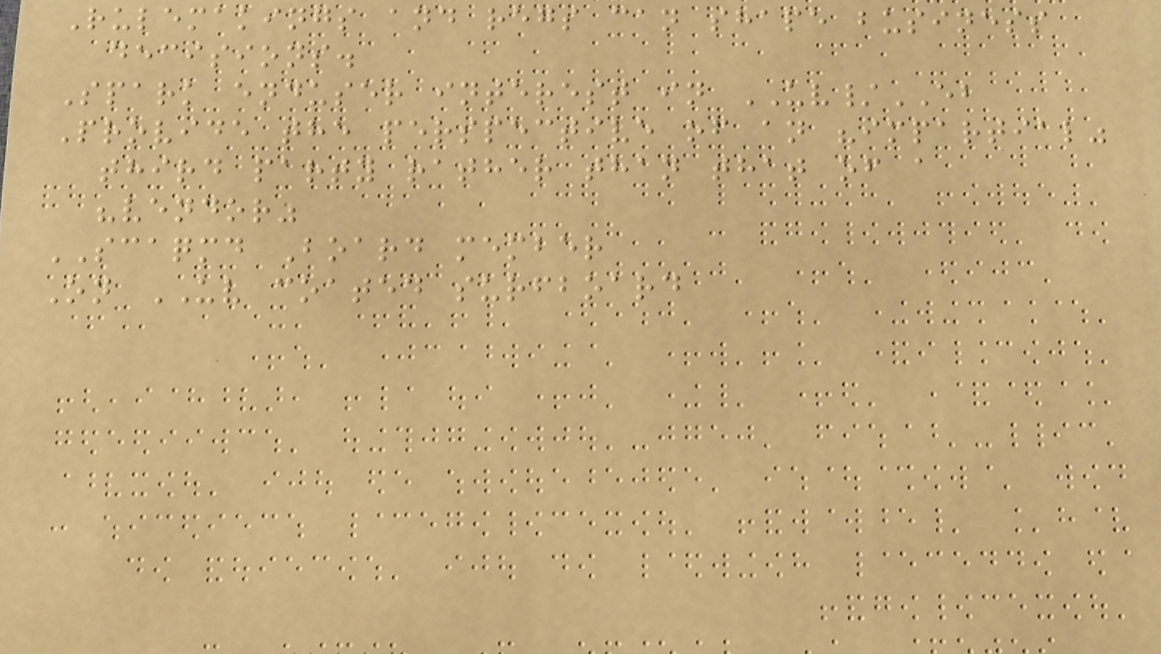Rulemakings and regs can shape business
decisions.
Spark enduser interest in UV/EB
Provide the perspective of an "impartial"
third party rather than that of a
"vendor"
SCAQMD Board member
On UV coated surfboard
